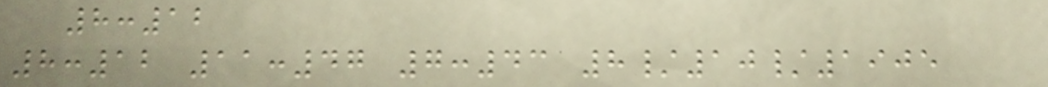8:12
8:12 11:47 7:43 8/10/1905
